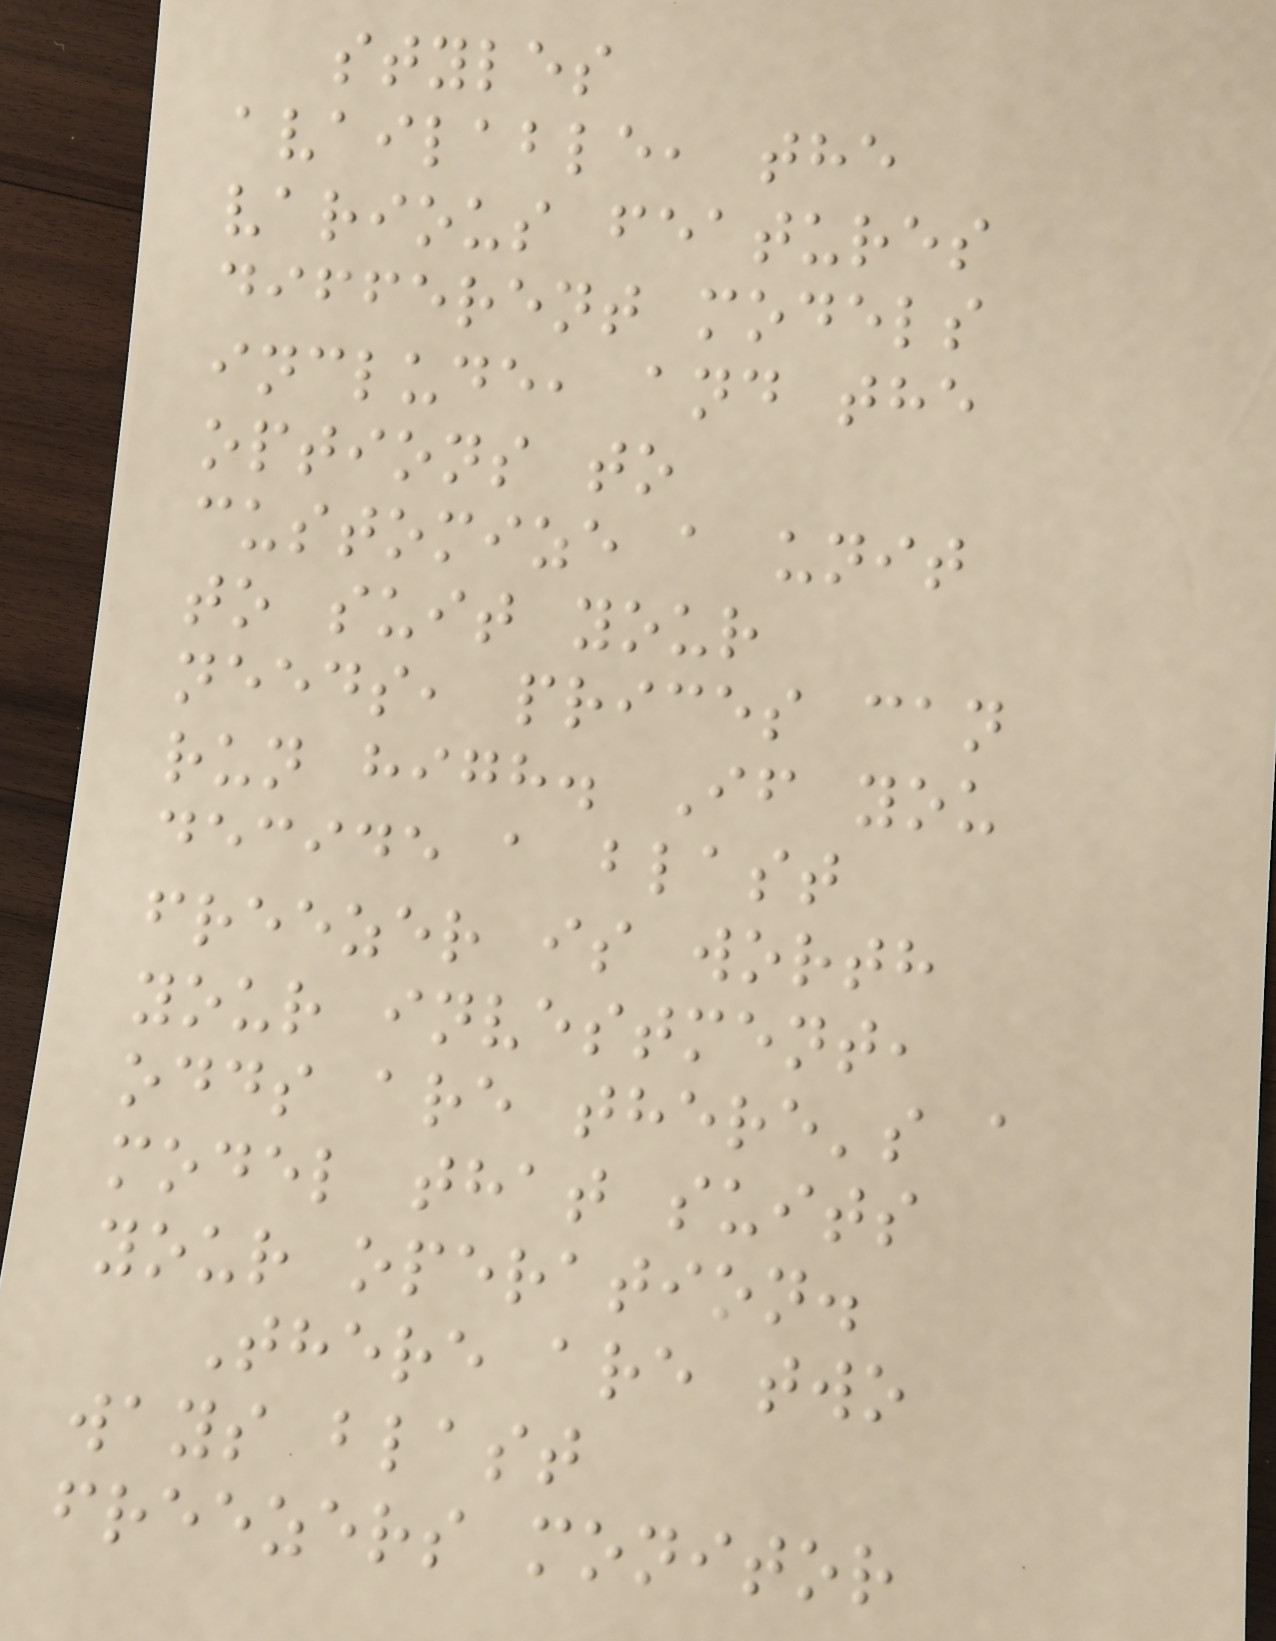styles
available, the
various features
different models
include, and the
options to
customize a unit
to suit your
needs, prices can
run high. If you
decide a blast
freezer is worth
your investment,
odds are there's a
model that suits
your operation.
There are two
ways blast
freezers monitor
